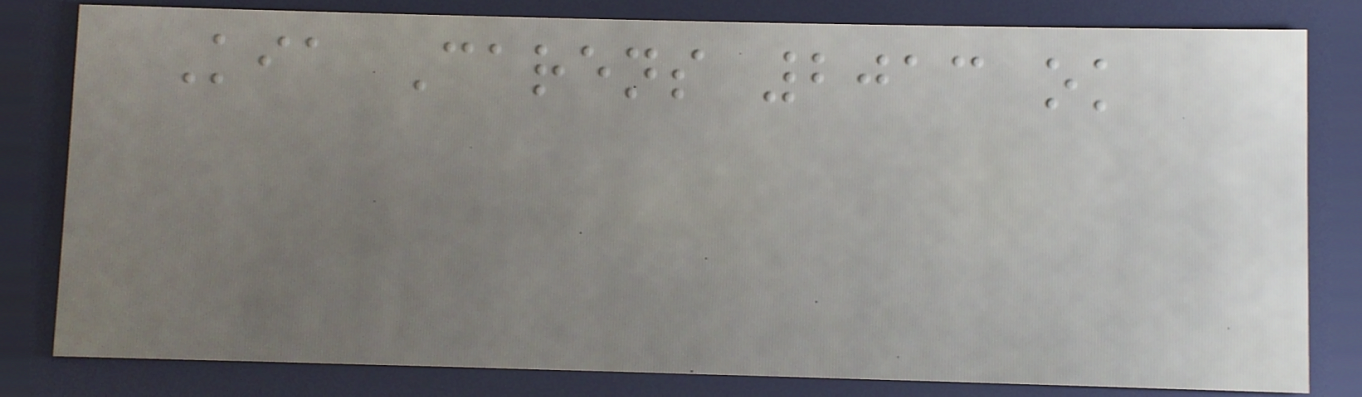Kia Carens 2013 ok
